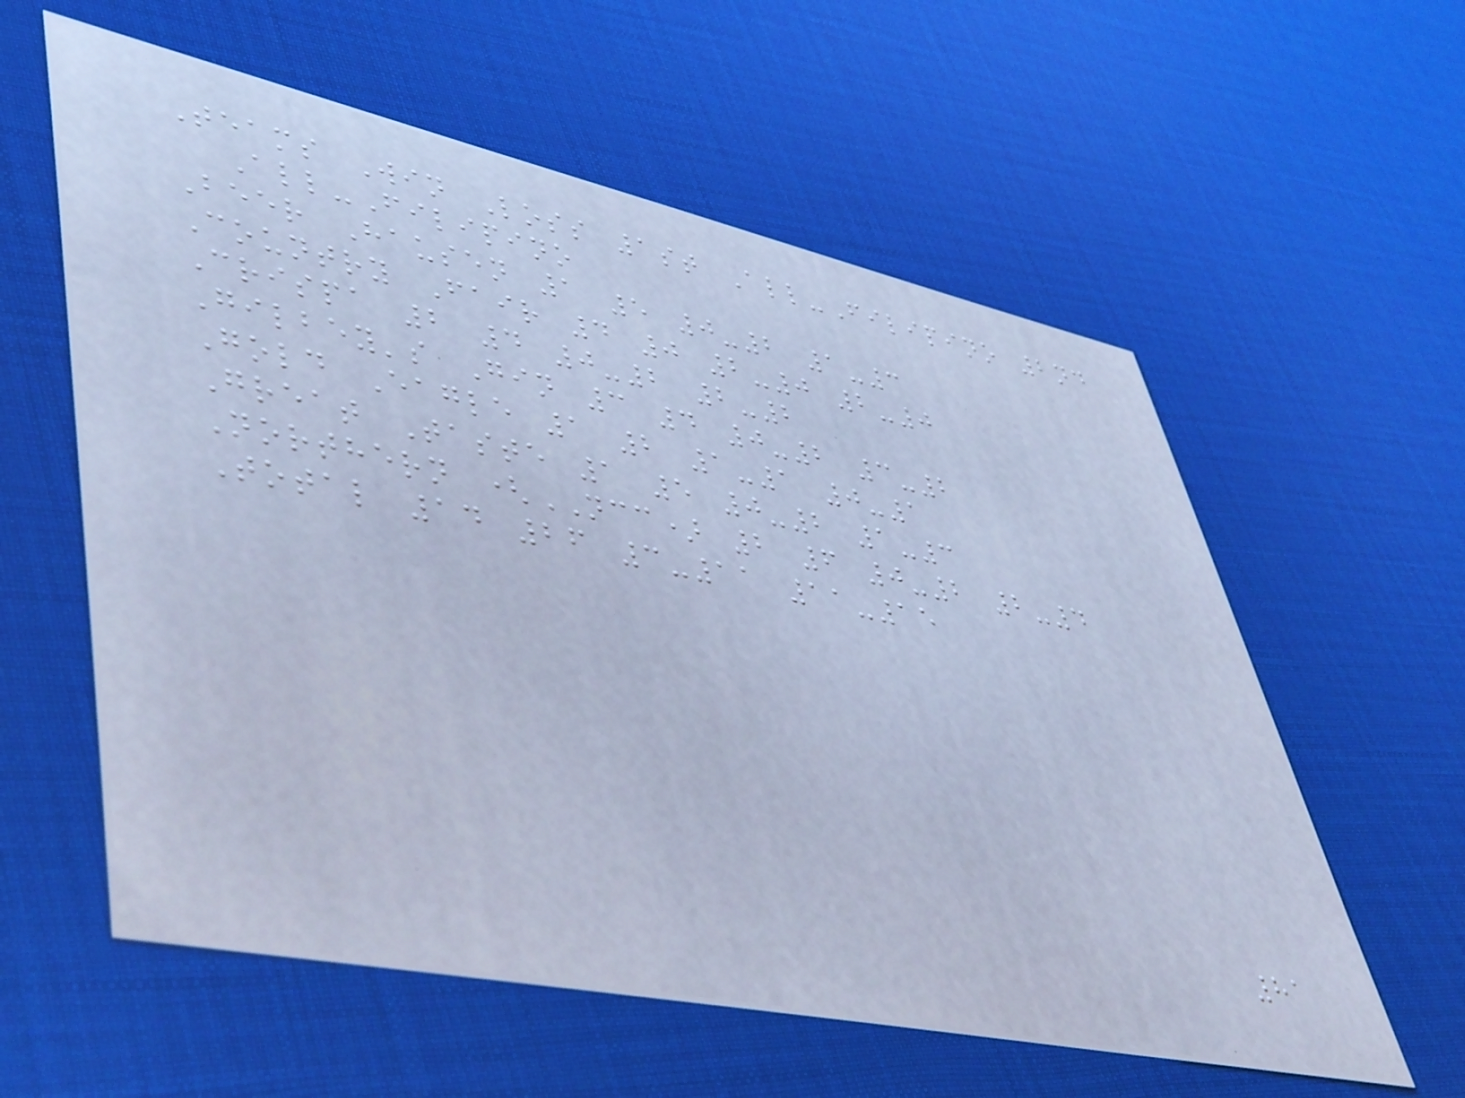Teams Win Loss 1st All-Filipino 2nd
All-Filipino
Beer Hausen 1 5 0-2 1-3
Country Fair 4 0 2-0 2-0
Crispa 2 4 0-2 2-2
Gilbey's Gin 3 4 0-2 3-2
Gold Eagle 1 2 1-1 0-1
Great Taste 1 5 0-2 1-3
Northern (NCC) 2 6 0-2 2-4
Total 14 26 3-11 11-15
81
